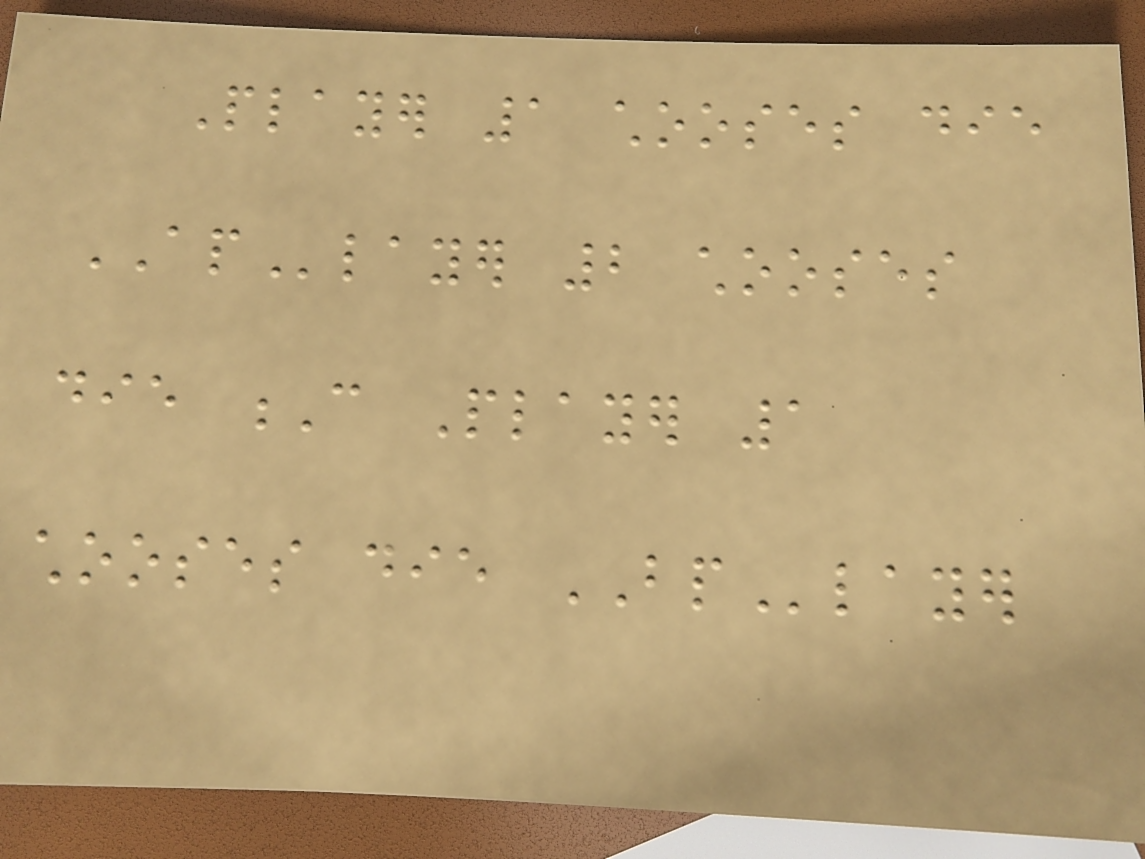Player 1 chooses die
APlayer 2 chooses
die C Player 1
chooses die BPlayer
